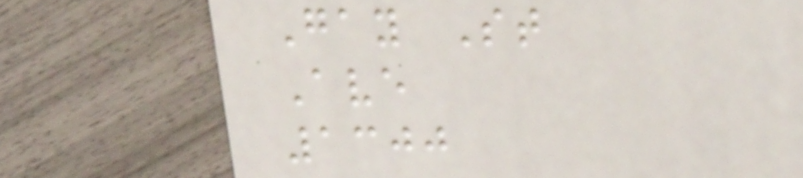Gay St
Ave
1300
